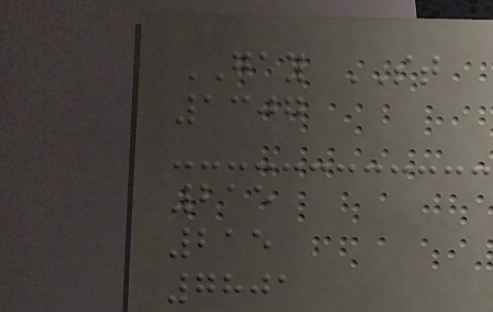GAY ST
1307
215
215
7801
